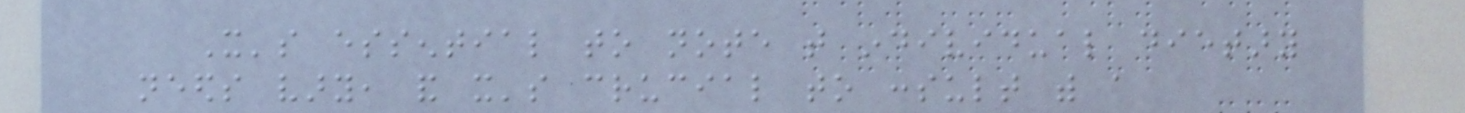It's essential to note that individual dietary
needs vary, and it's crucial to consult with a
